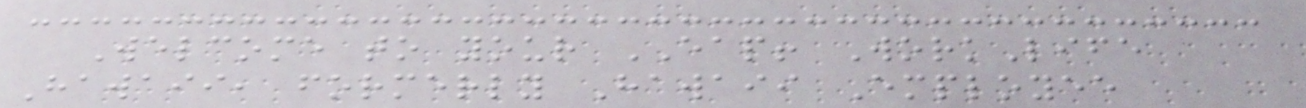Welcome to your EAP! WorkLife
Hawaii, formerly Hawaii Employee
